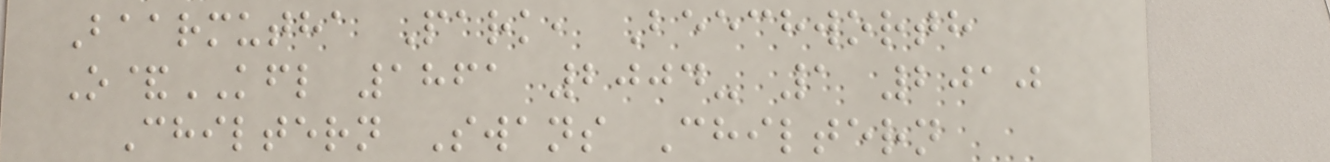Baarmutha Park, Beechworth
O&KFL 1861 2004- 1 2010
Chiltern Swans Chiltern
